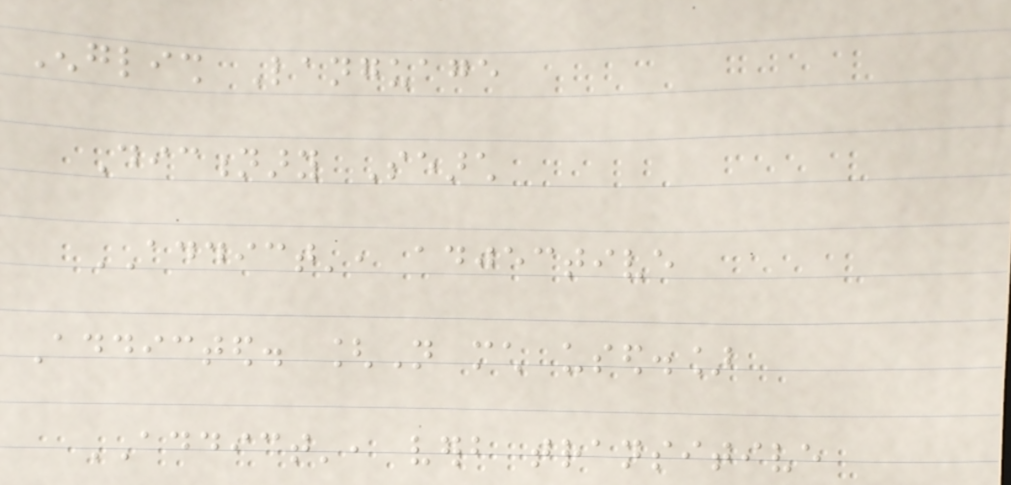English Language
Dictionary Search
ADDICT', adjective
Addicted. [Not much used.]
ADDICT', verb transitive
